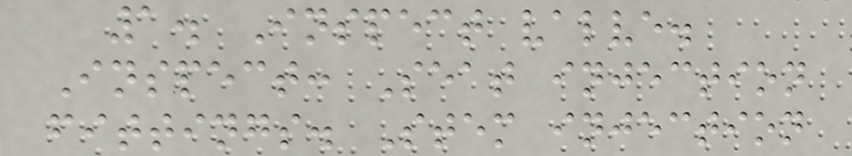1. Inspect valve.
Inspect: Seat injection
fittings. Stem injection
